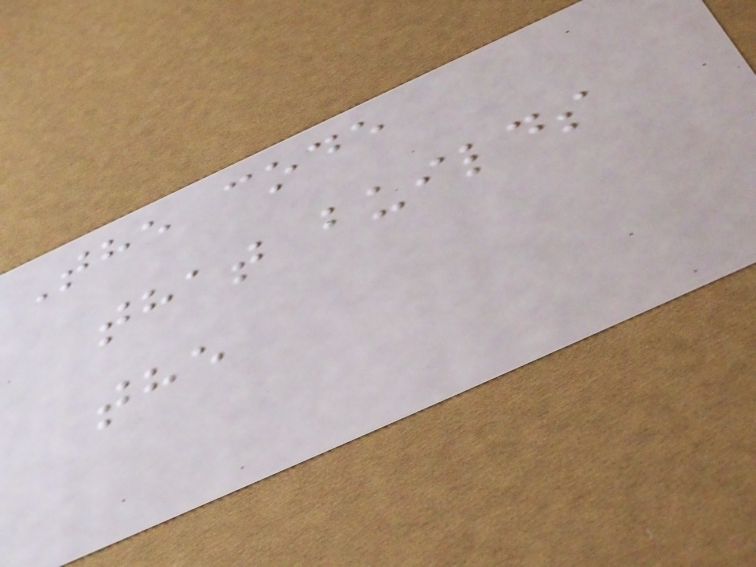The code
that builds
the
